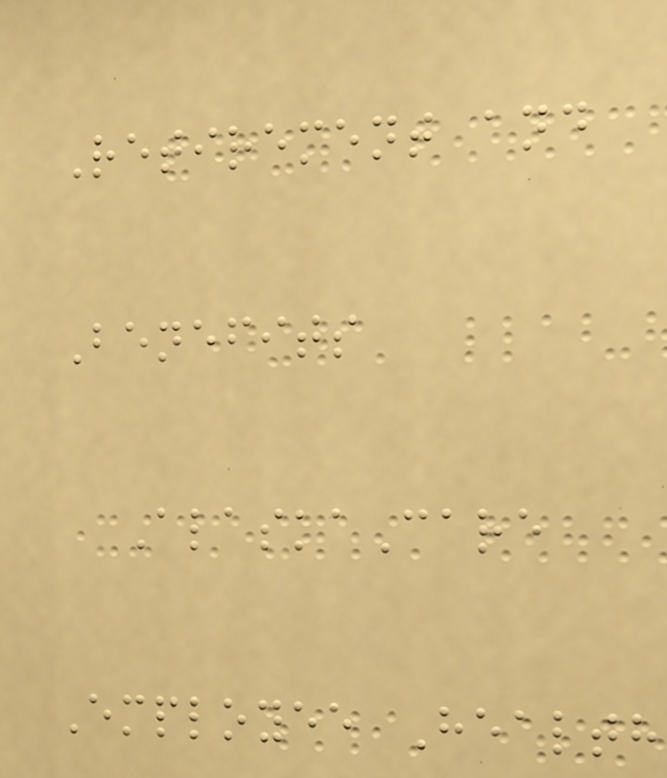Retirement and
Benefits
AlaskaCare
Employee Health
